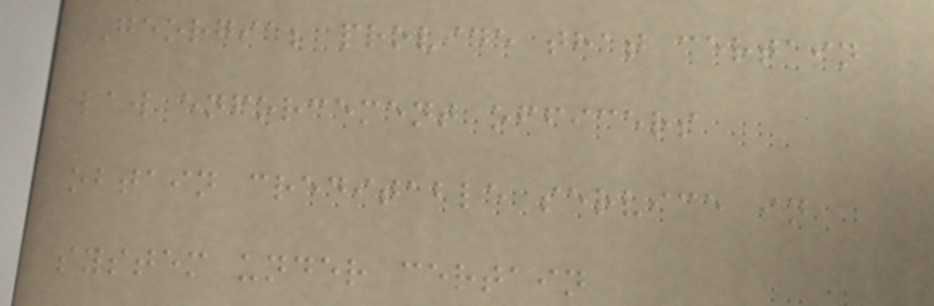Georgia; provide that certain
law enforcement officers
obtain creditable service in
system under certain
